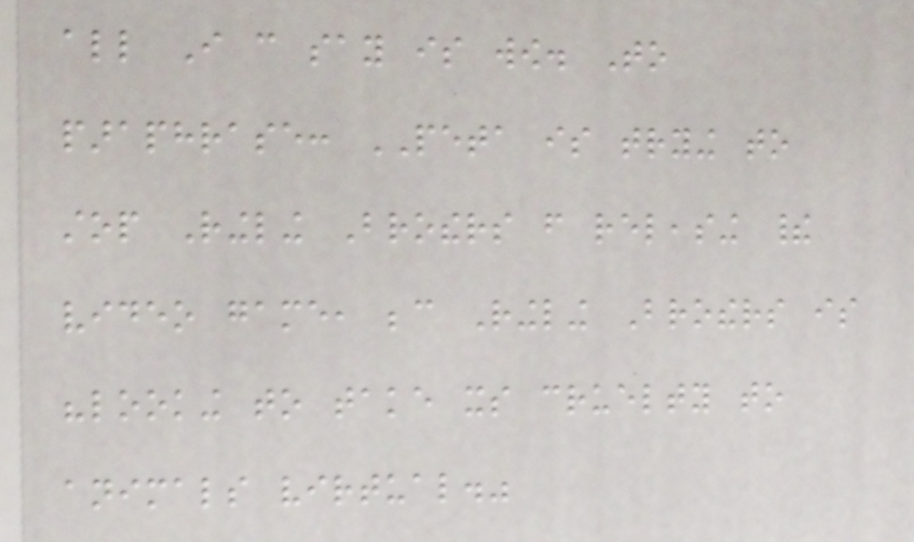all I can say is wow. To
paraphrase: PETA is trying to
stop Ringling Brothers from releasing their
video game, because Ringling Brothers is
"looking to take its cruelty to
animals virtual."
